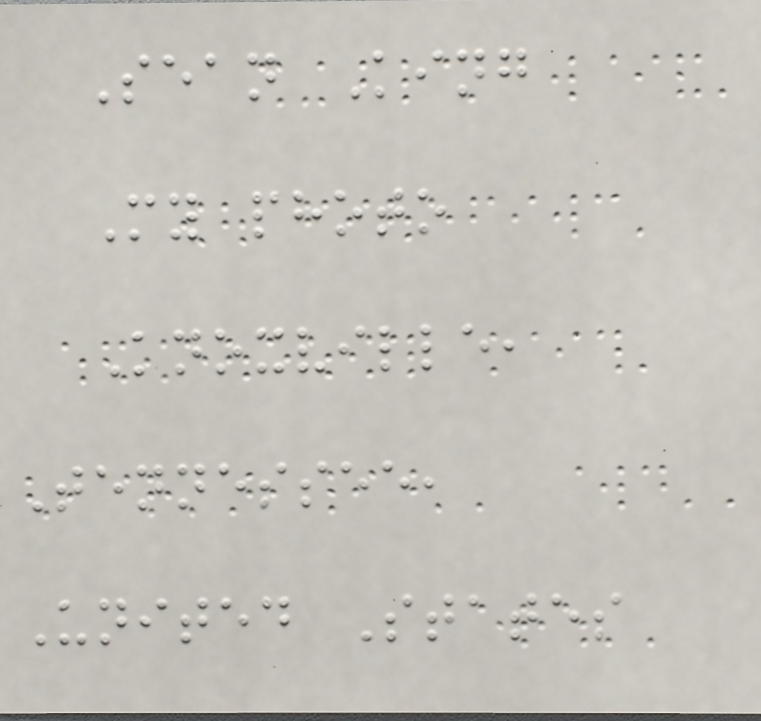Sean King
My photo
Knoxville,
Tennessee,
United States
